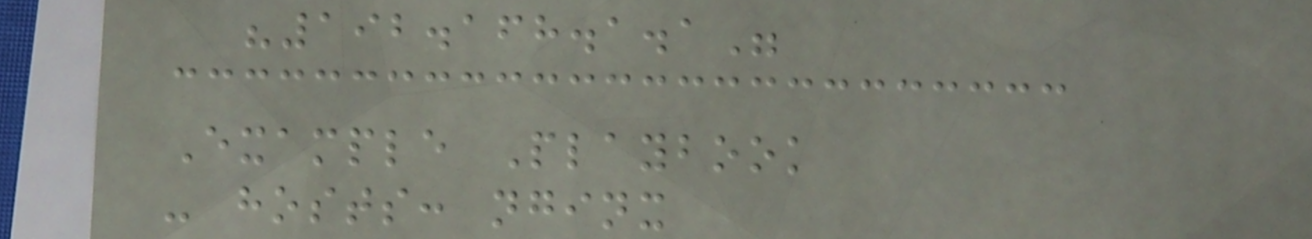"192.168.1.1"
Example Playbook
- hosts: nginx
